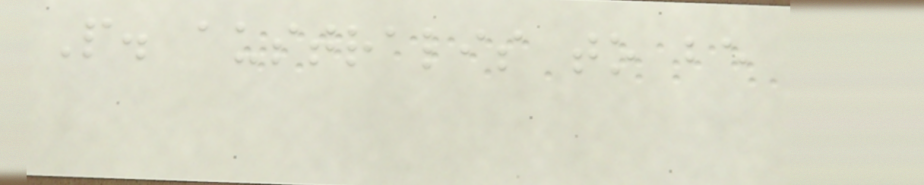P. australis to be
